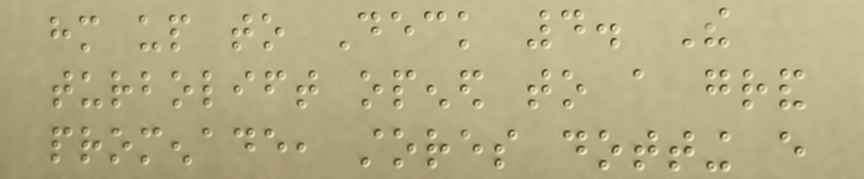him up to Deck 4. The
turbolift opened to a grand
promenade, stores dotting every
